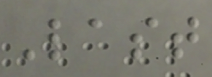Last
